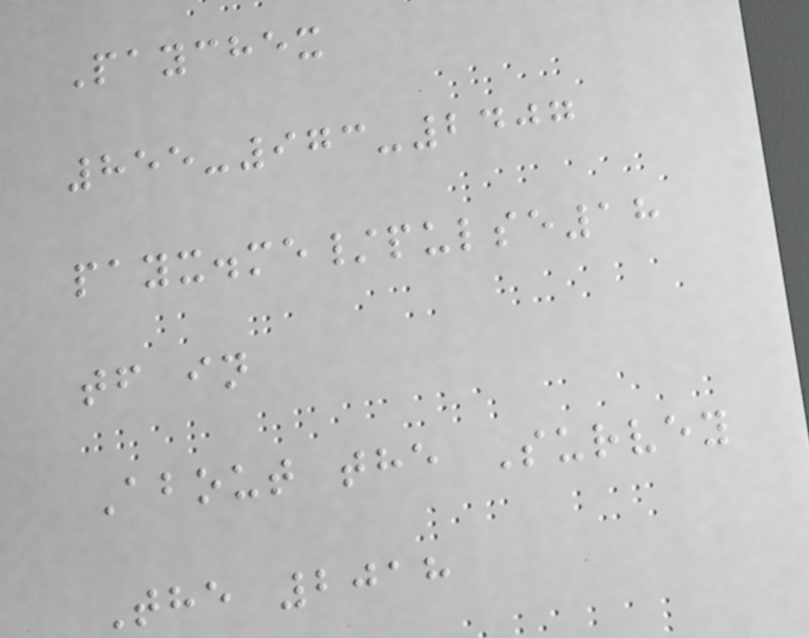Paychex
855-973-2407
payx.me/pulse18
tf in
About the Survey
The 2018
